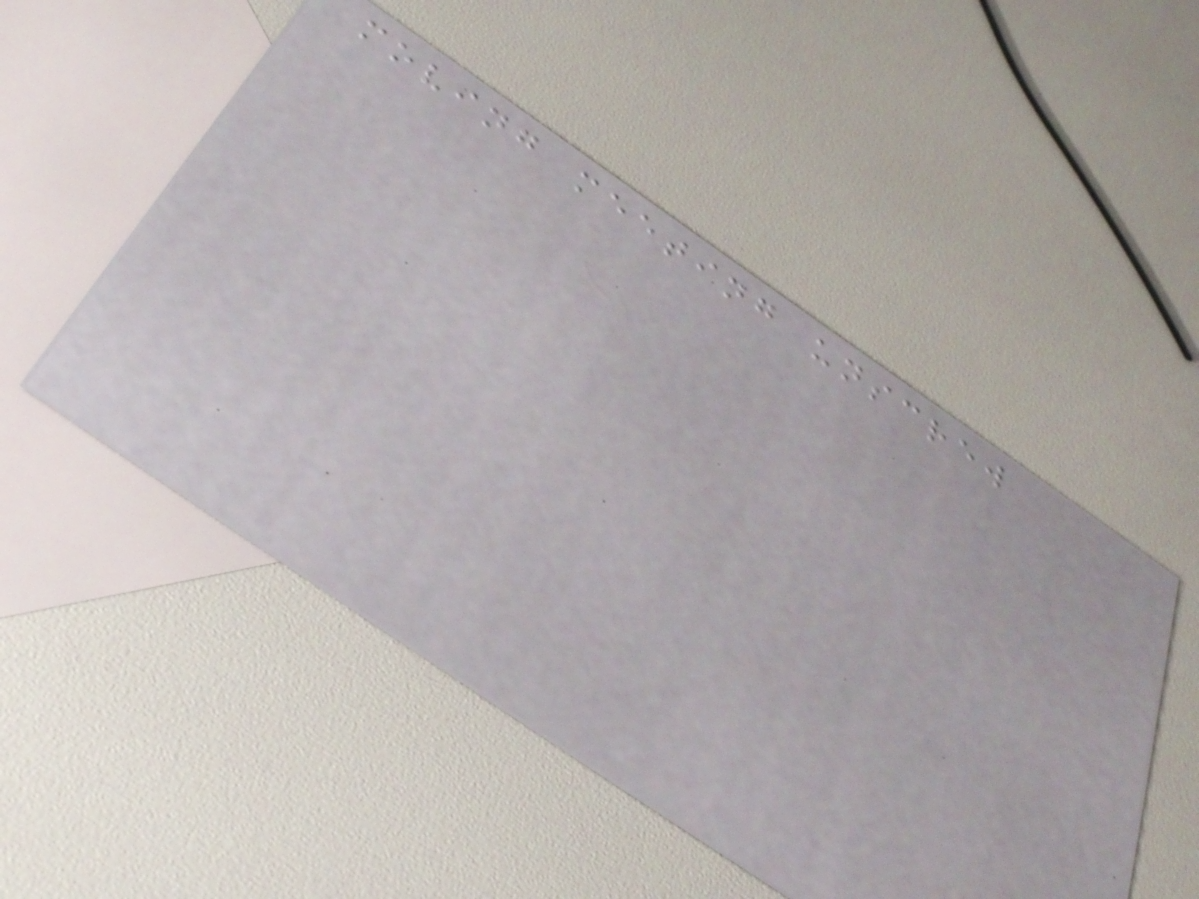moving meeting unscrew
